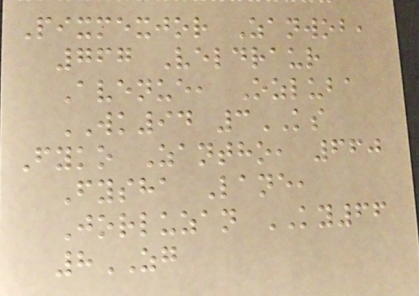Pixmexjor Zanwob,
767 Veldraur
Avenue, Ozluba
WK94 3KS
Fyko Zantho, 660
Fysha Lane,
Jorluzan KY66
8ZG
